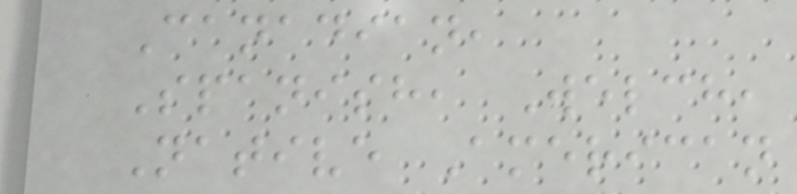Canadian,
Spanish, Welch,
Native American
